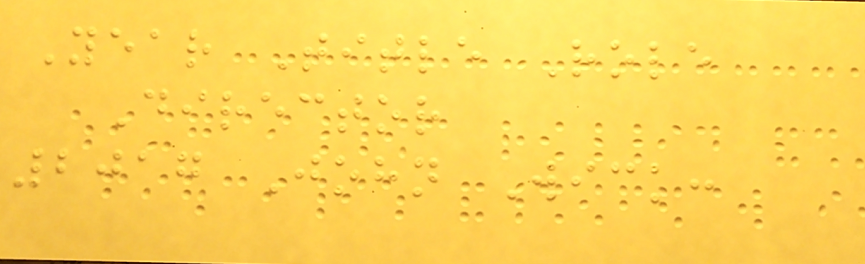Year Title Role
Director
2017 John Wick:
